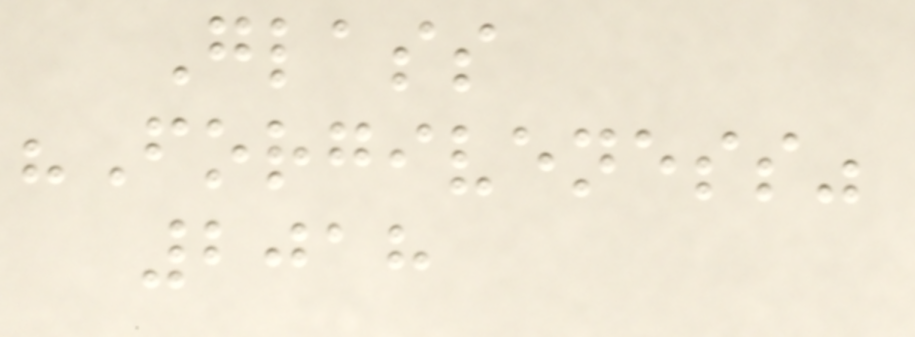Glass
"Forgiveness"
2018
